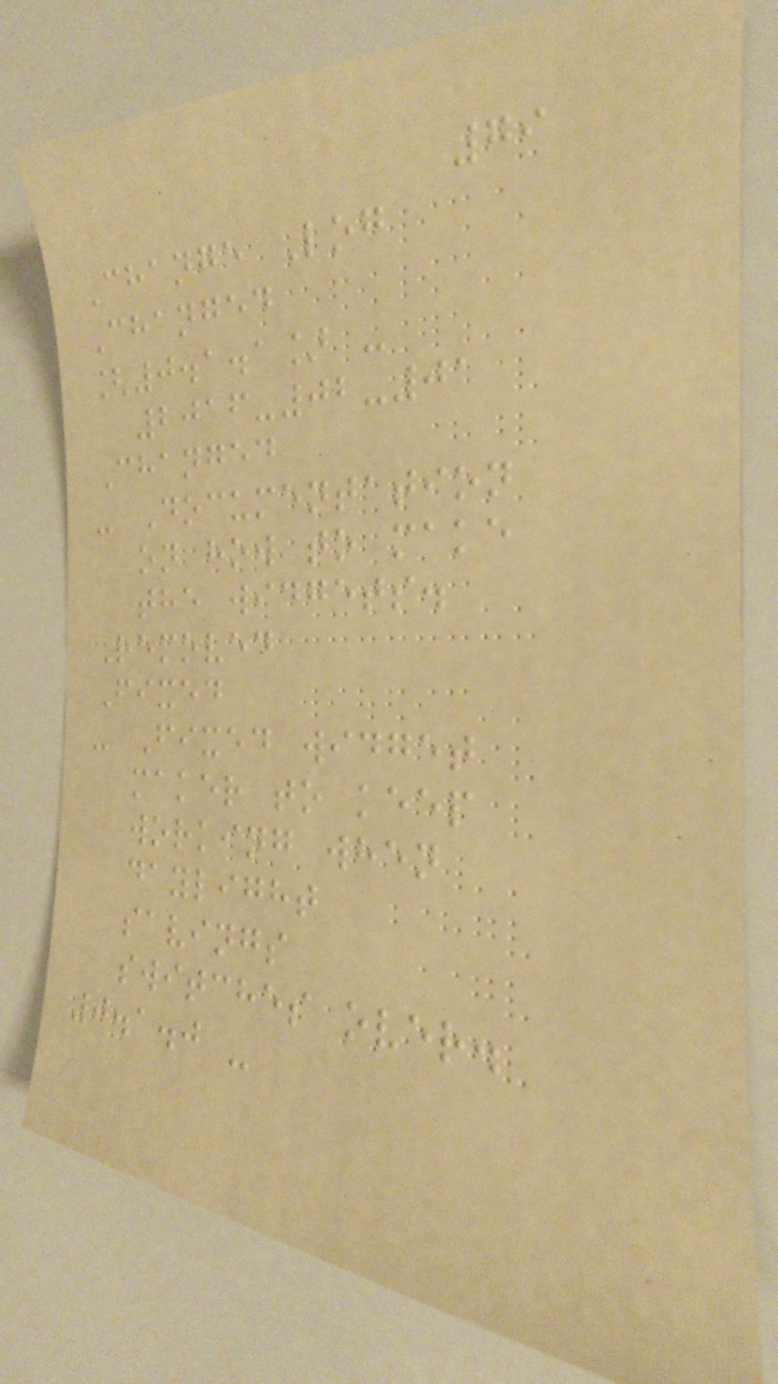79
Change Log
Changed
[0.1.1] -
2016-02-01
Changed
- Documentation
on how to make
the widgets.
Removed
Fixed
- Fixed widget
maker to keep
working when
daylight
savings
switches over.
0.1.0 -
